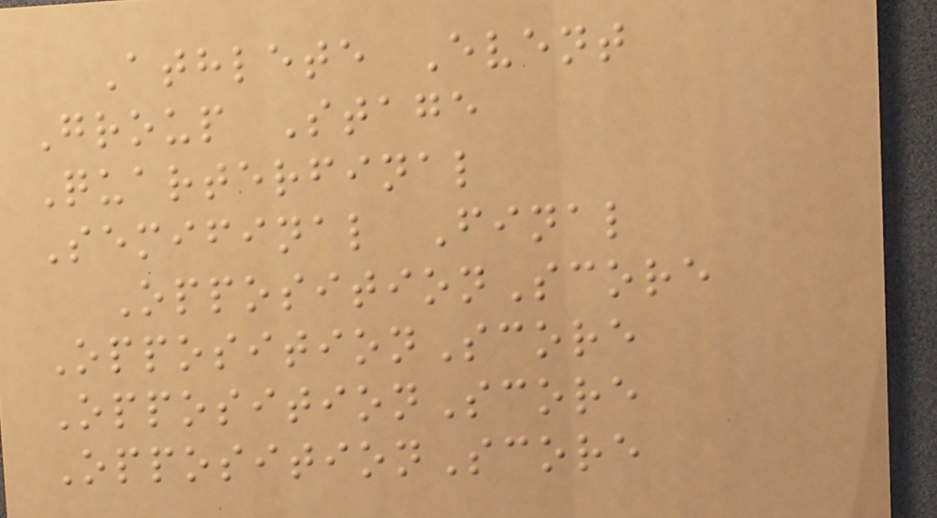Athlete Event
Group Stage
Quarterfinal
Semifinal Final
OppositionScore
OppositionScore
OppositionScore
OppositionScore
